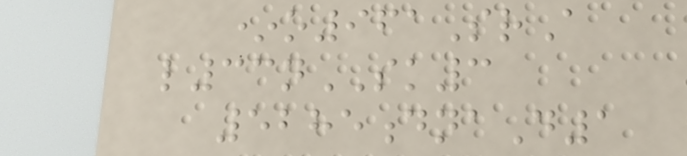*o961SrA
l33nSK3
5285dnaD1
